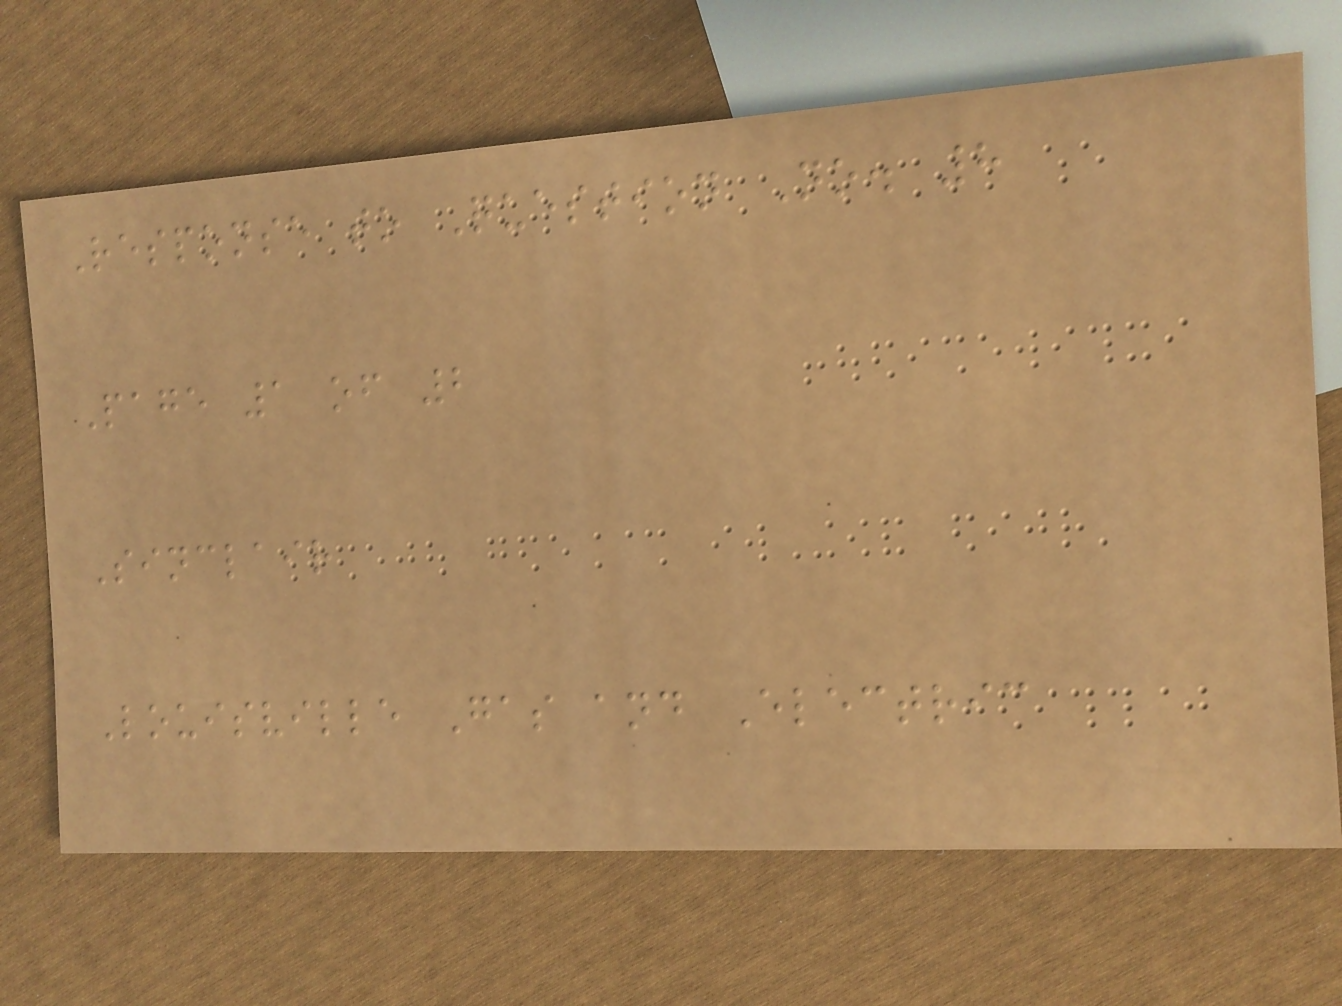Response to Question No. 8
Page 1 of 2
Sinclair
Louisville Gas and Electric
